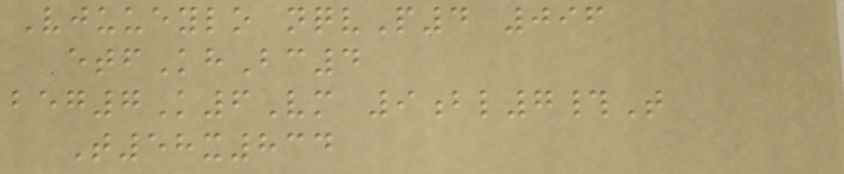Vjuueylo nqvP4 096
etfKhBc4
beg7K6Vm 9bl7#T
T58x834
